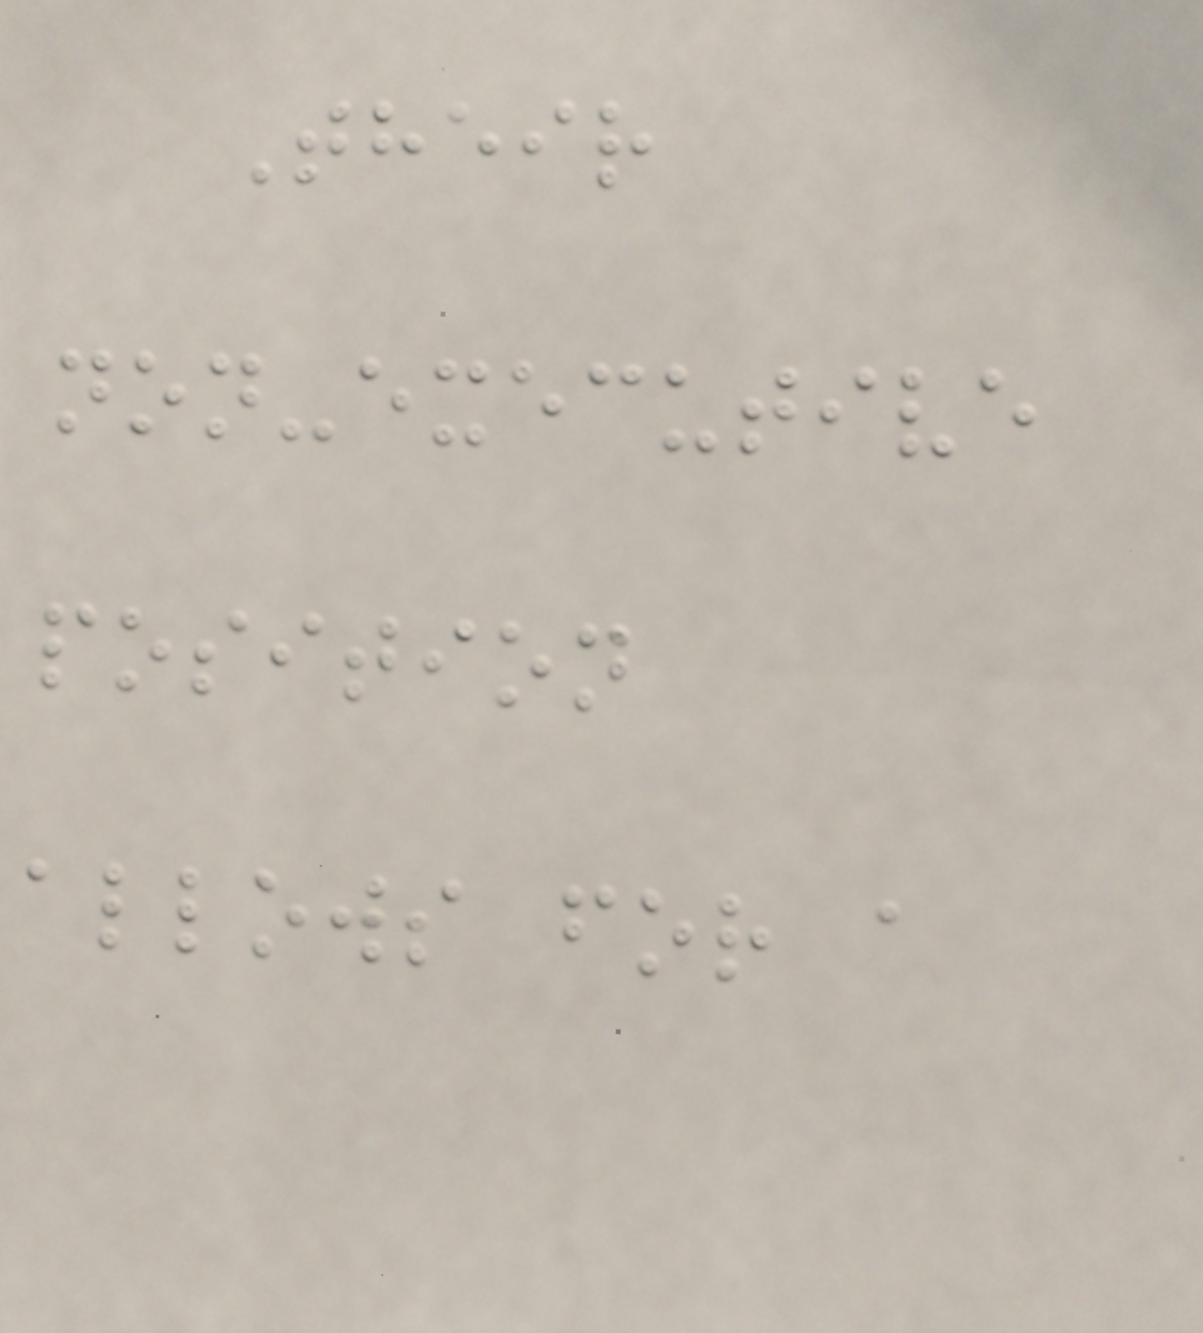Their
non-executive
position
allows for a
